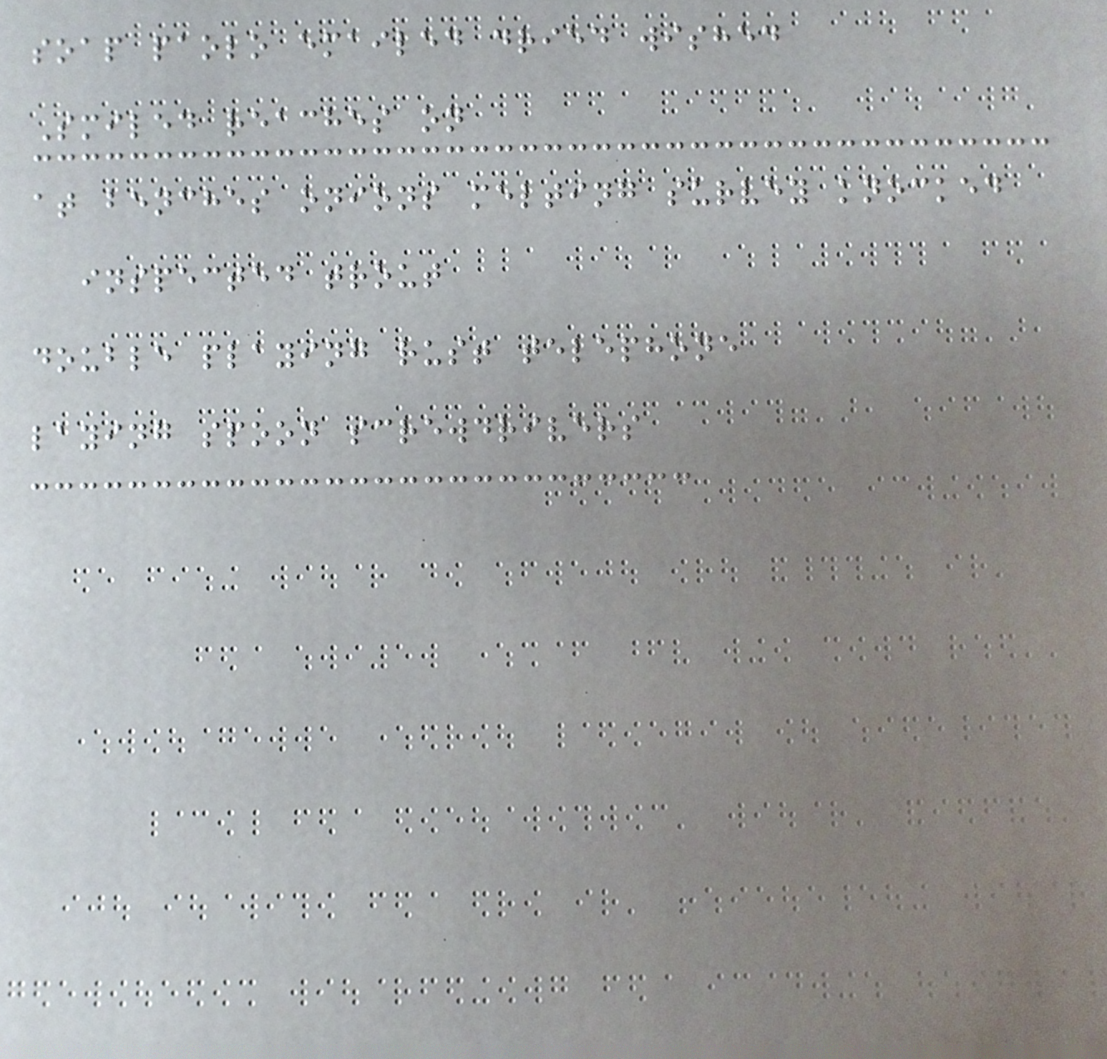soap paolo emailed dried wished
Smiled reaches on
at benches onions melting survey knocked
inspected trout
double playing rust telephone
laying spoon screwdrivers
